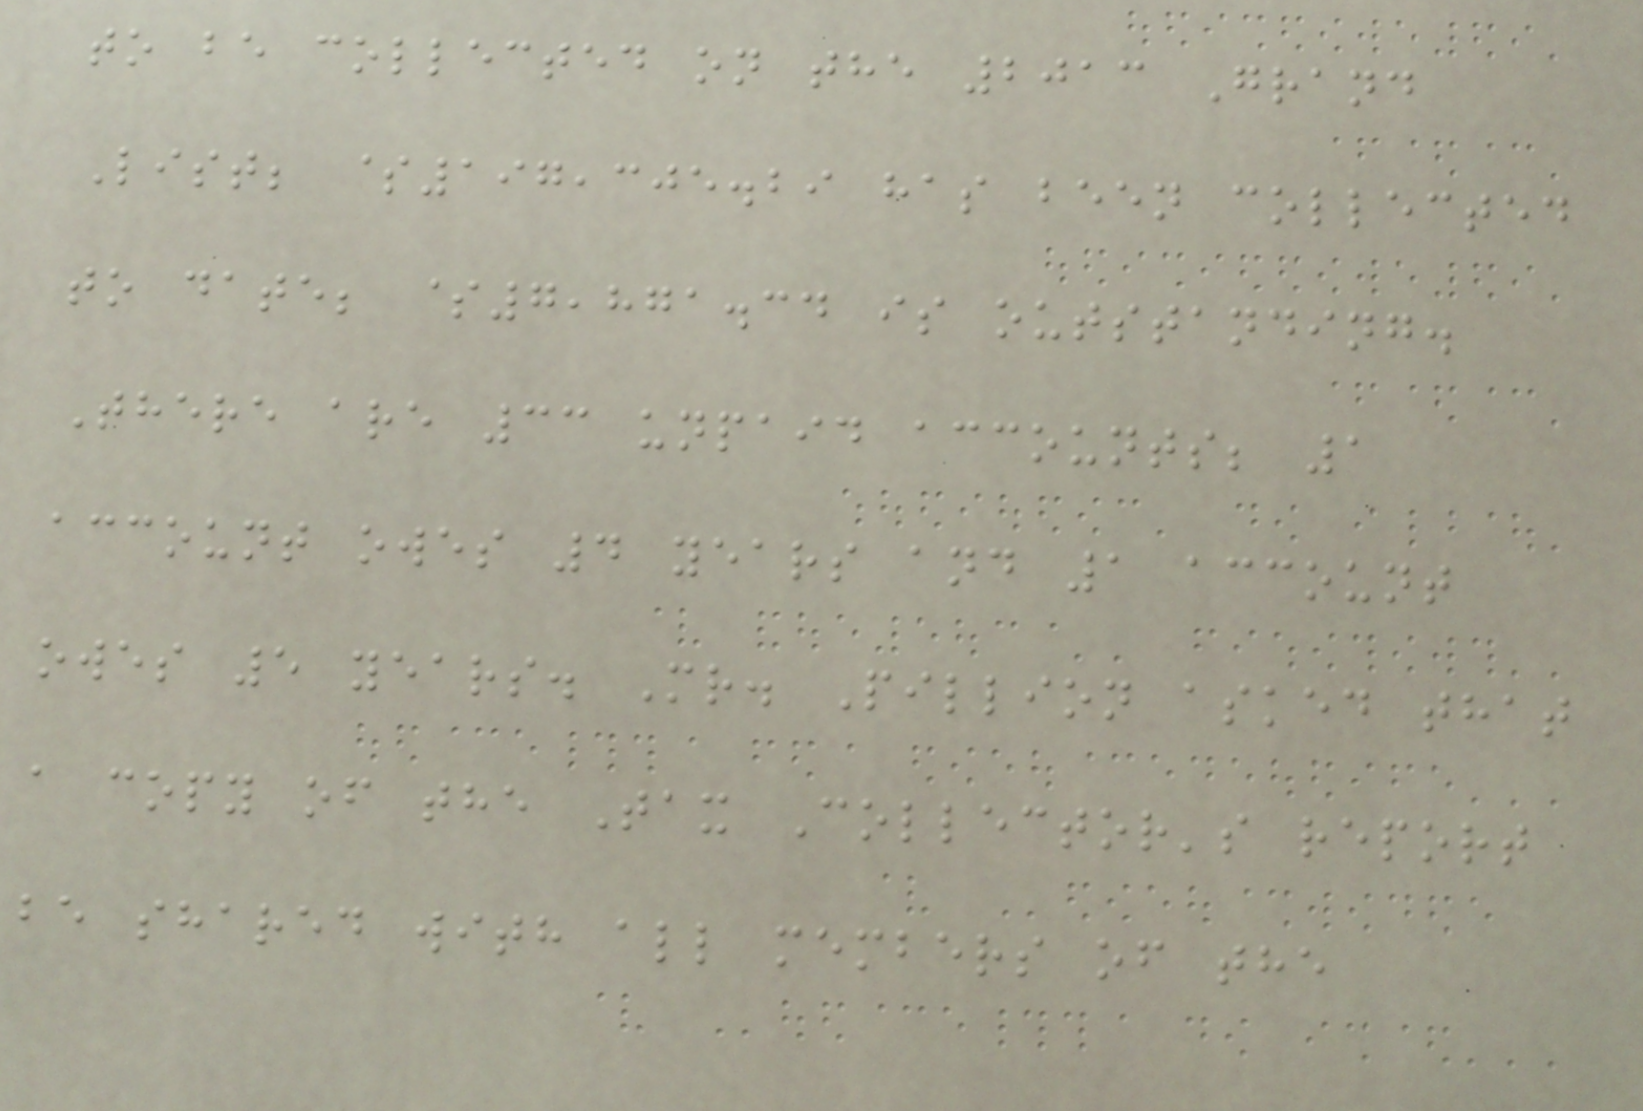to be collected on the 2013 Grand
List; $197,305.29 has been collected
to date; $7,871.34 is outstanding.
There are 33 unpaid accounts; 1
account owes 4 years and 1 account
owes 5 years. Mr. Pillion asked that
a copy of the Tax Collector's report
be shared with all members of the
